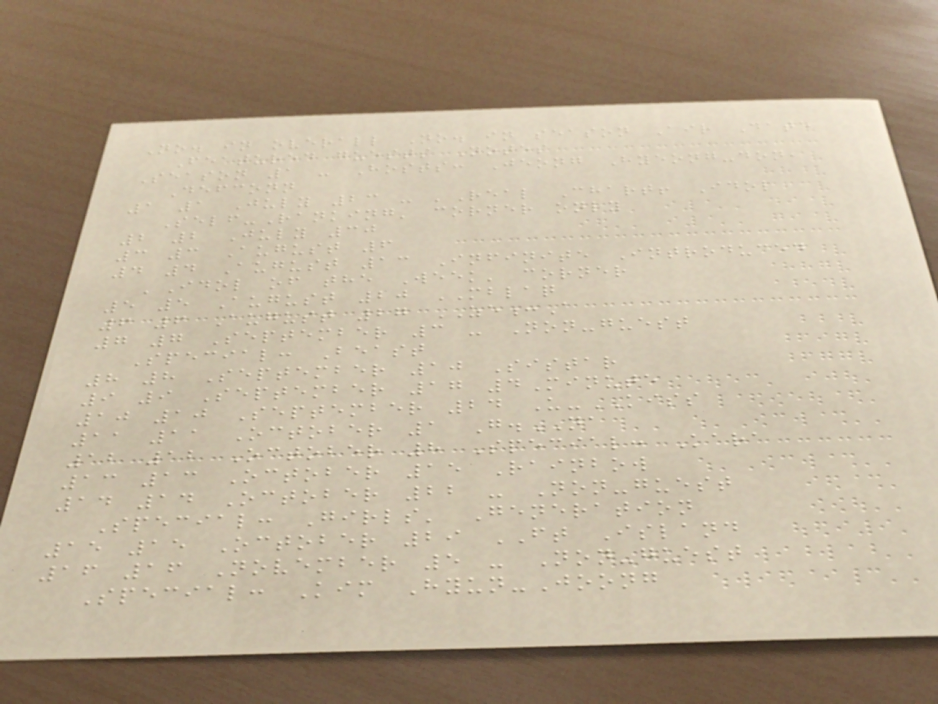No. in overall No. in season Air Date
Featured guests Notes
Season 1 - Hosts: Jeong Hyeong-don,
Defconn
1 1 July 23 - 'Real Chart! Idol
Self-Ranking' corner only
2 2 July 30
3 3 August 6
4 4 August 13 Infinite Introduced
'Idol of the Week' corner
5 5 August 20 MBLAQ
6 6 August 27 ZE:A
7 7 September 3 - Non-guest
Special: Beast
8 8 September 10 Sistar
9 9 September 17 4Minute
10 10 September 24 U-KISS
11 11 October 1 G.NA
12 12 October 8 Special: Kara
13 13 October 15 Rainbow
14 14 October 22 - Non-guest
Special: Girls' Generation
15 15 October 29 FT Island
16 16 November 5 - Non-guest
Special: Kim Hyun-Joong
